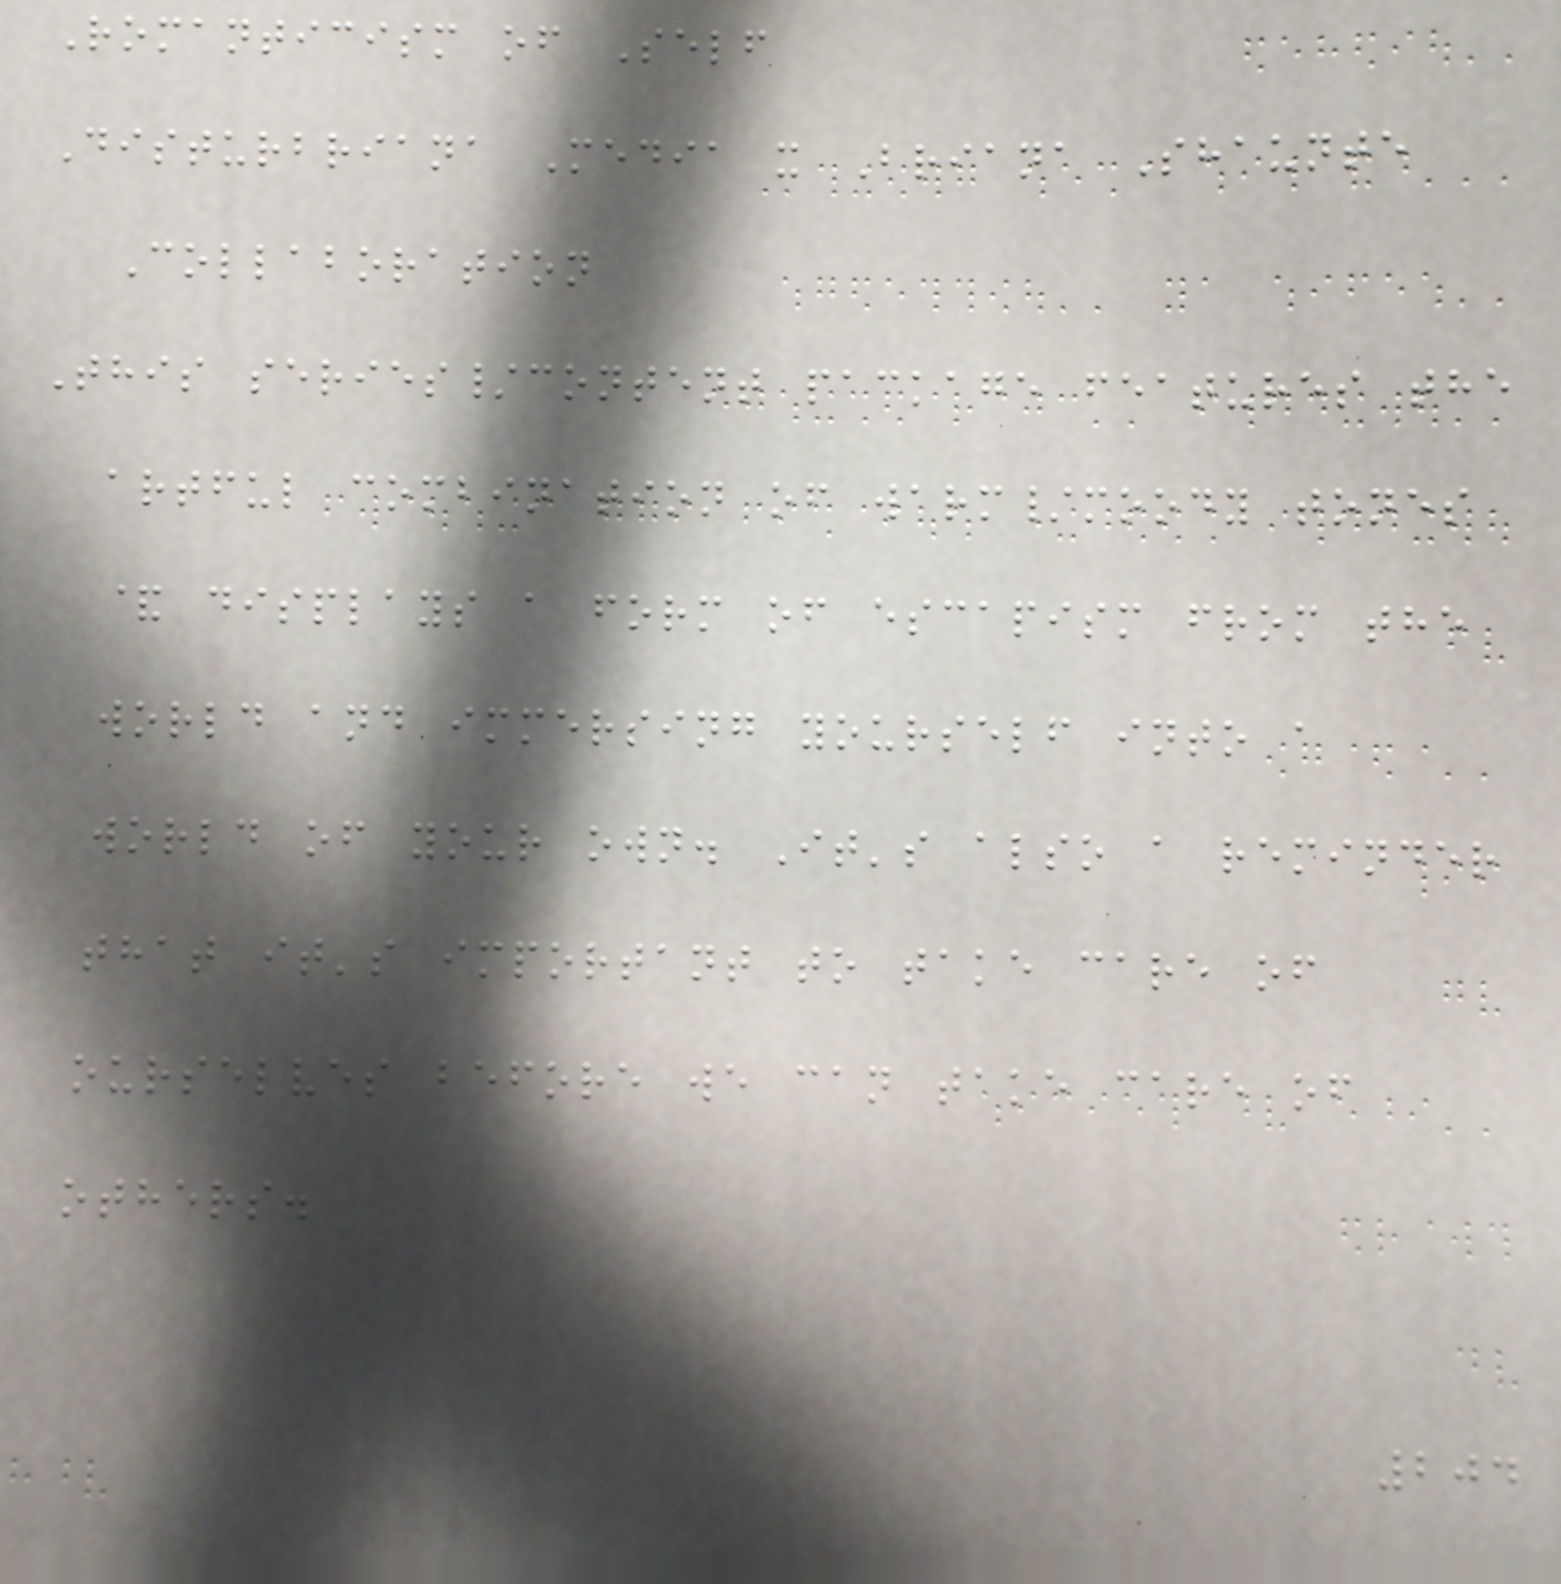Romanticism of Self
Disturbriana Media x Briana Shaunte
Collaboration
This series/content package features the
artful combination of warm/moody tones
& displays a form of escapism from the
world and immersing yourself into a
world of your own. It's also a reminder
that it's important to take care of
ourselves before we can take care of
others.
204
